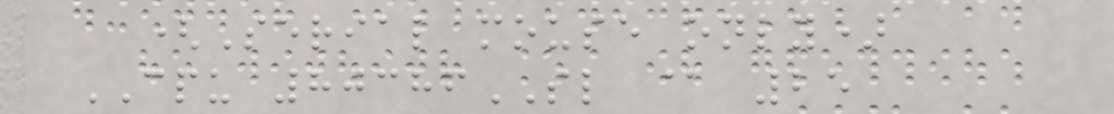(Serial mouse only)
CPU 80386SL @ 25
